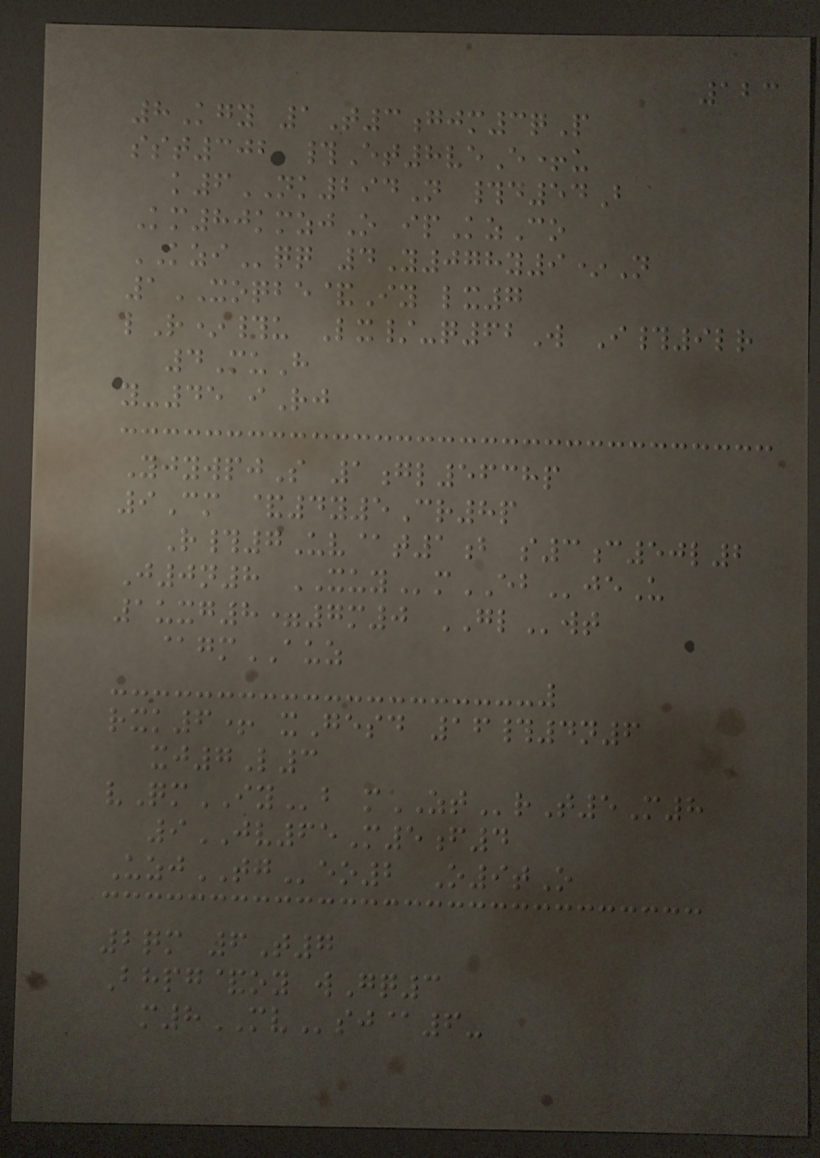123
8Kgy 1T3gjm3qP
sst302 #Et8veE+u
k6NK294N #d54B
Km80kmzjO ipKzCo
KZIqq 4Y078y9*N
1XOQBE&Iy lx7
lR*#u Lx/-q62W I#9lr
4MuH
y-45 iRj
YjywpjS 1gl5638p
9Cm &4y5Cr8p
R#7Uv@t1b s3c50l2
J0n8 XUYmEBjeU
1uxg8=7m0 GLwt
@gmAUZ
rxk6+ xGesd 16#4n6
xj7L3
vQmIYb mZTrT5M8
9JV65M5f4
UzjTGeo2 O9tO
2qm 6T7
Bhpg&oy wGq3
m8MVsj@6-
